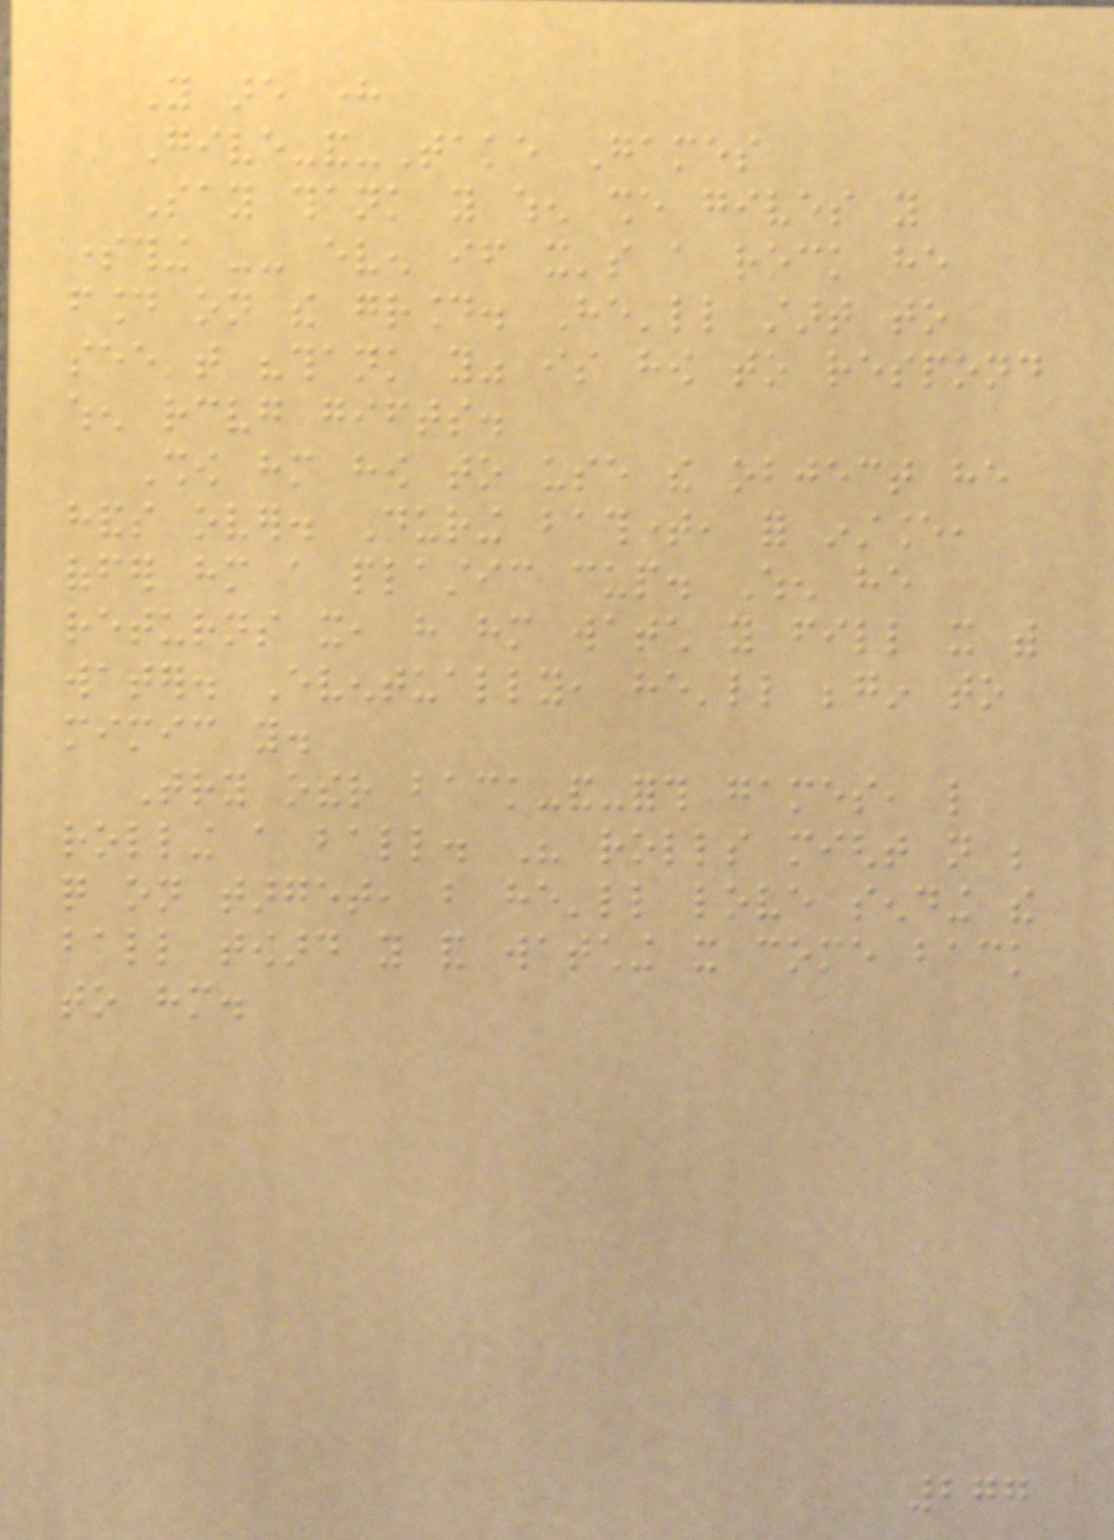You are here
Give-and-Take Games
Say thank you when she gives you
something -- even if it's a rock he
found on the ground. He'll start to
see that "thank you" is how to respond
when receiving gifts.
Show him how to use the object he
hands over. During bathtime, for instance,
offer him a plastic cup. When he
returns it, have him watch you fill it with
water. Eventually, he'll begin to
mimic you.
Try other back-and-forth games, like
rolling a ball. His rolls might not be
quite on target, but he'll love sending the
ball toward you and watching it come back
to him.
277
